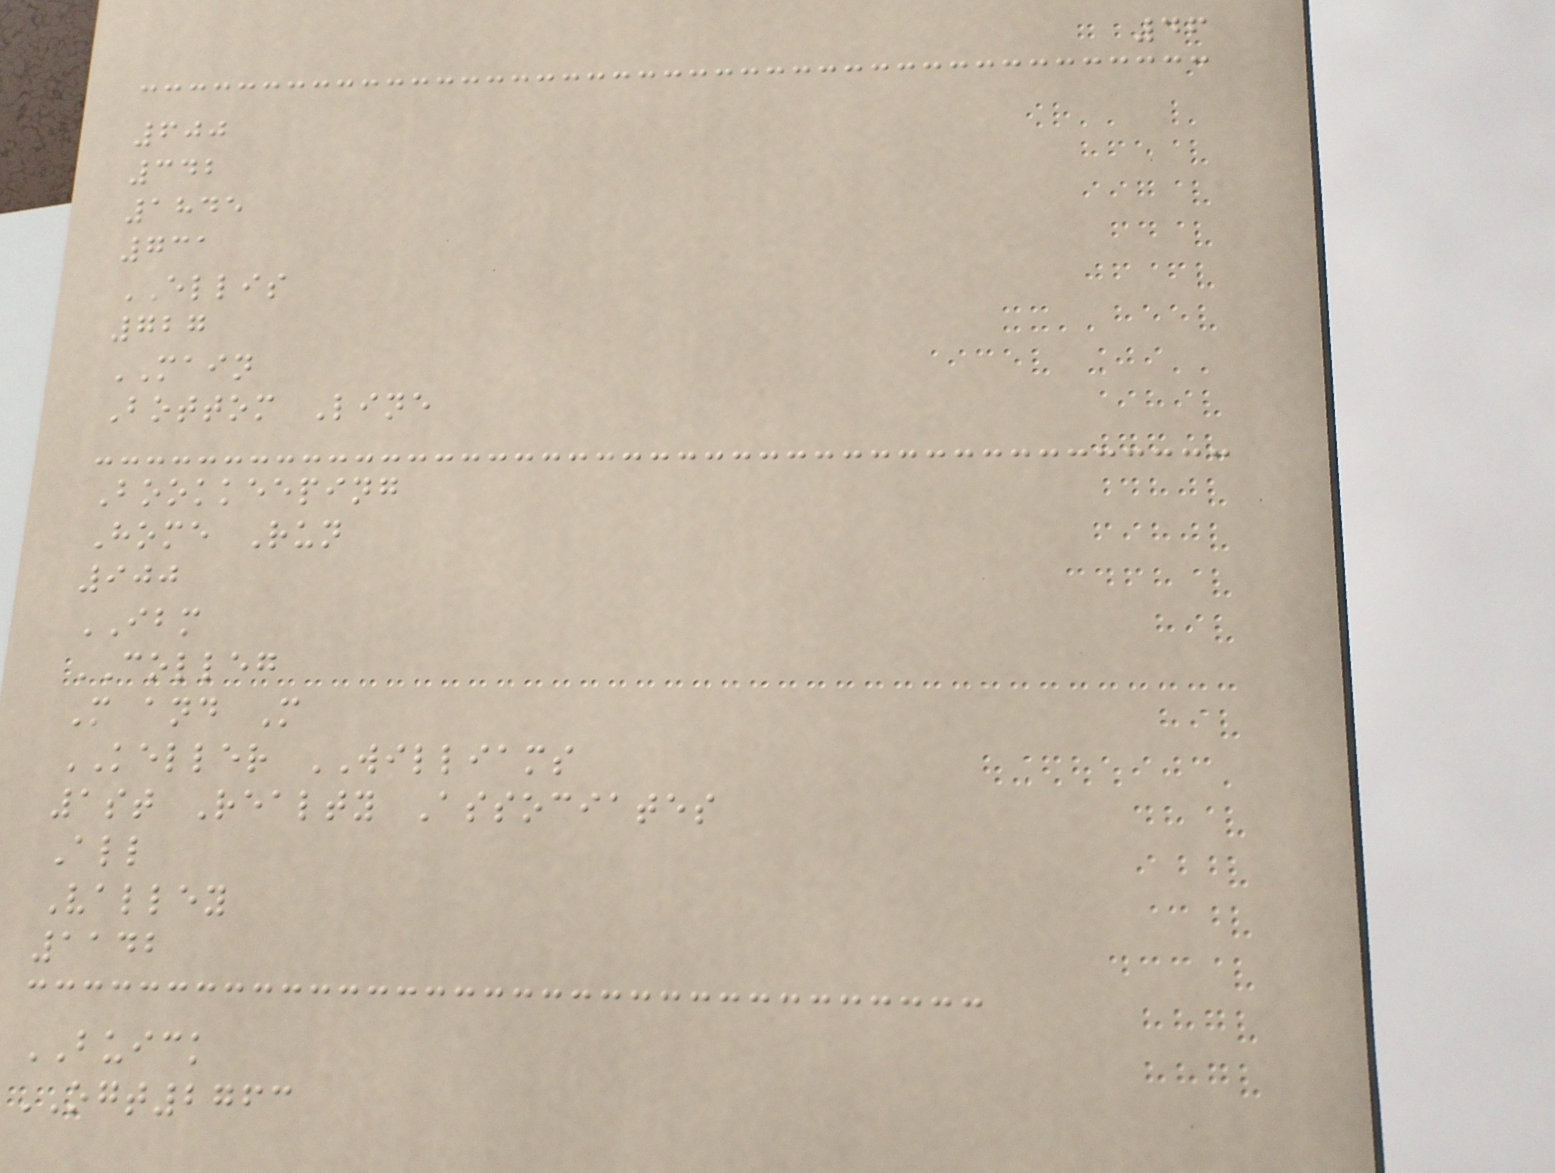46
600
342
1845
731
ELLIS
727
MAIN
Bottom Line
Bookkeeping
Home Run
900
IBM
COLLEG
M and M
KELLER WILLIAMS
1st Realty Associates
All
Valley
1142
BUICK
OGT2763
